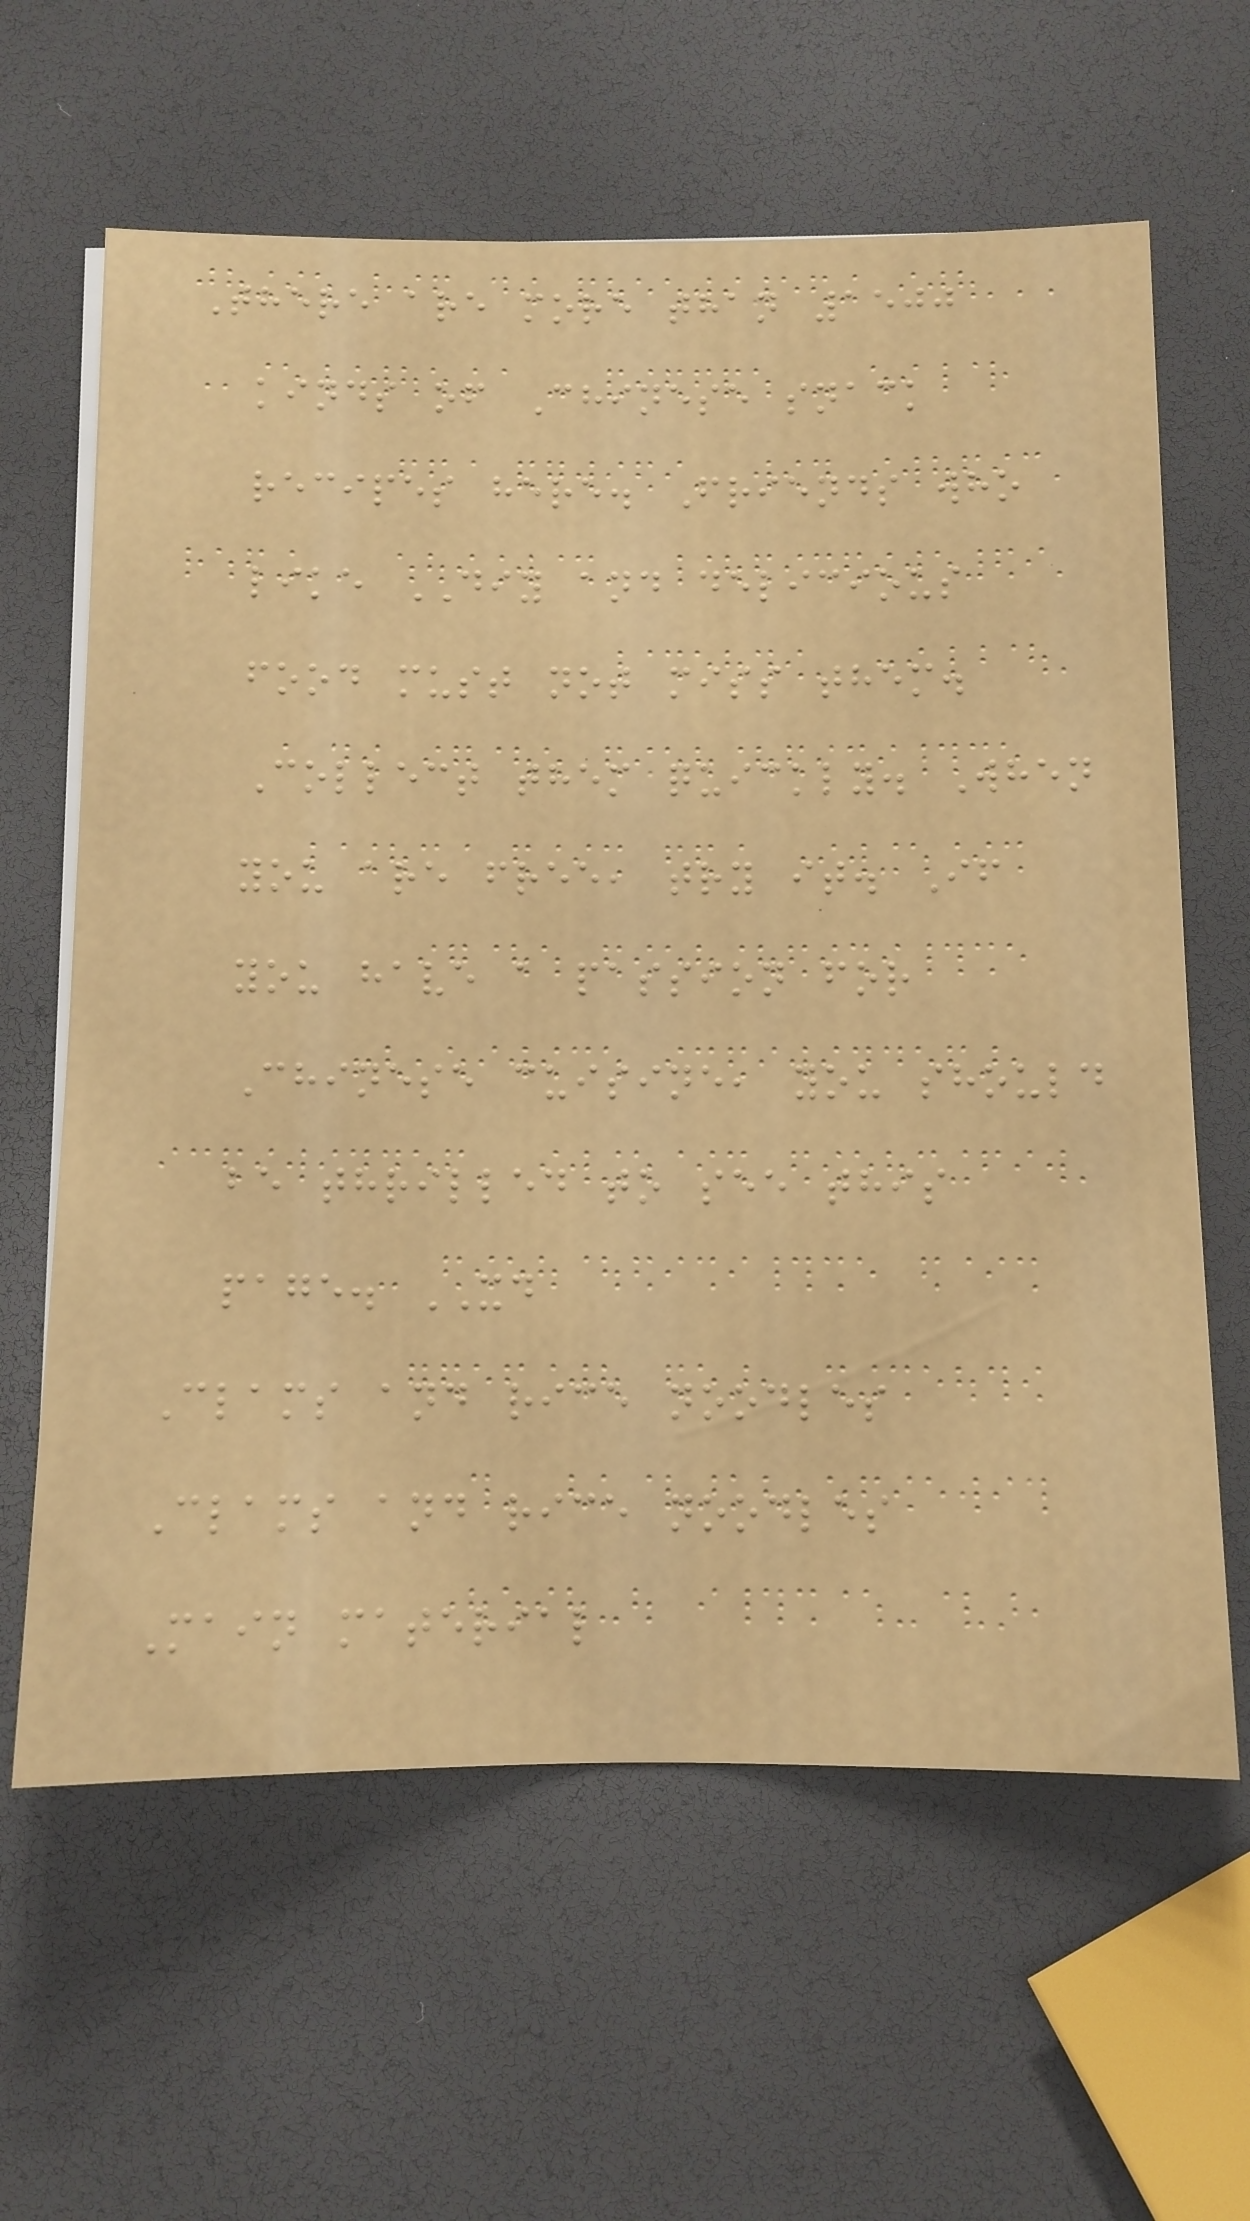There are more than 1500
kinds of Chinese snack
recipes here. Friends who
like DIY and delicious
food must not miss them.
Collect them quickly. When
you are free, try it. If
you have a passion for
Chinese cuisine, you should
be thrilled to see this
page. XD
Clams and rice noodles
Clams and rice noodles
Main material
